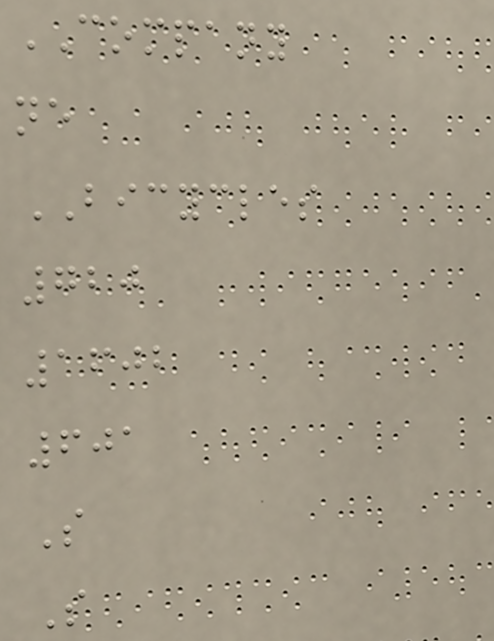COMPANY
ne
BICYCLES
720
1602
601
S
S
